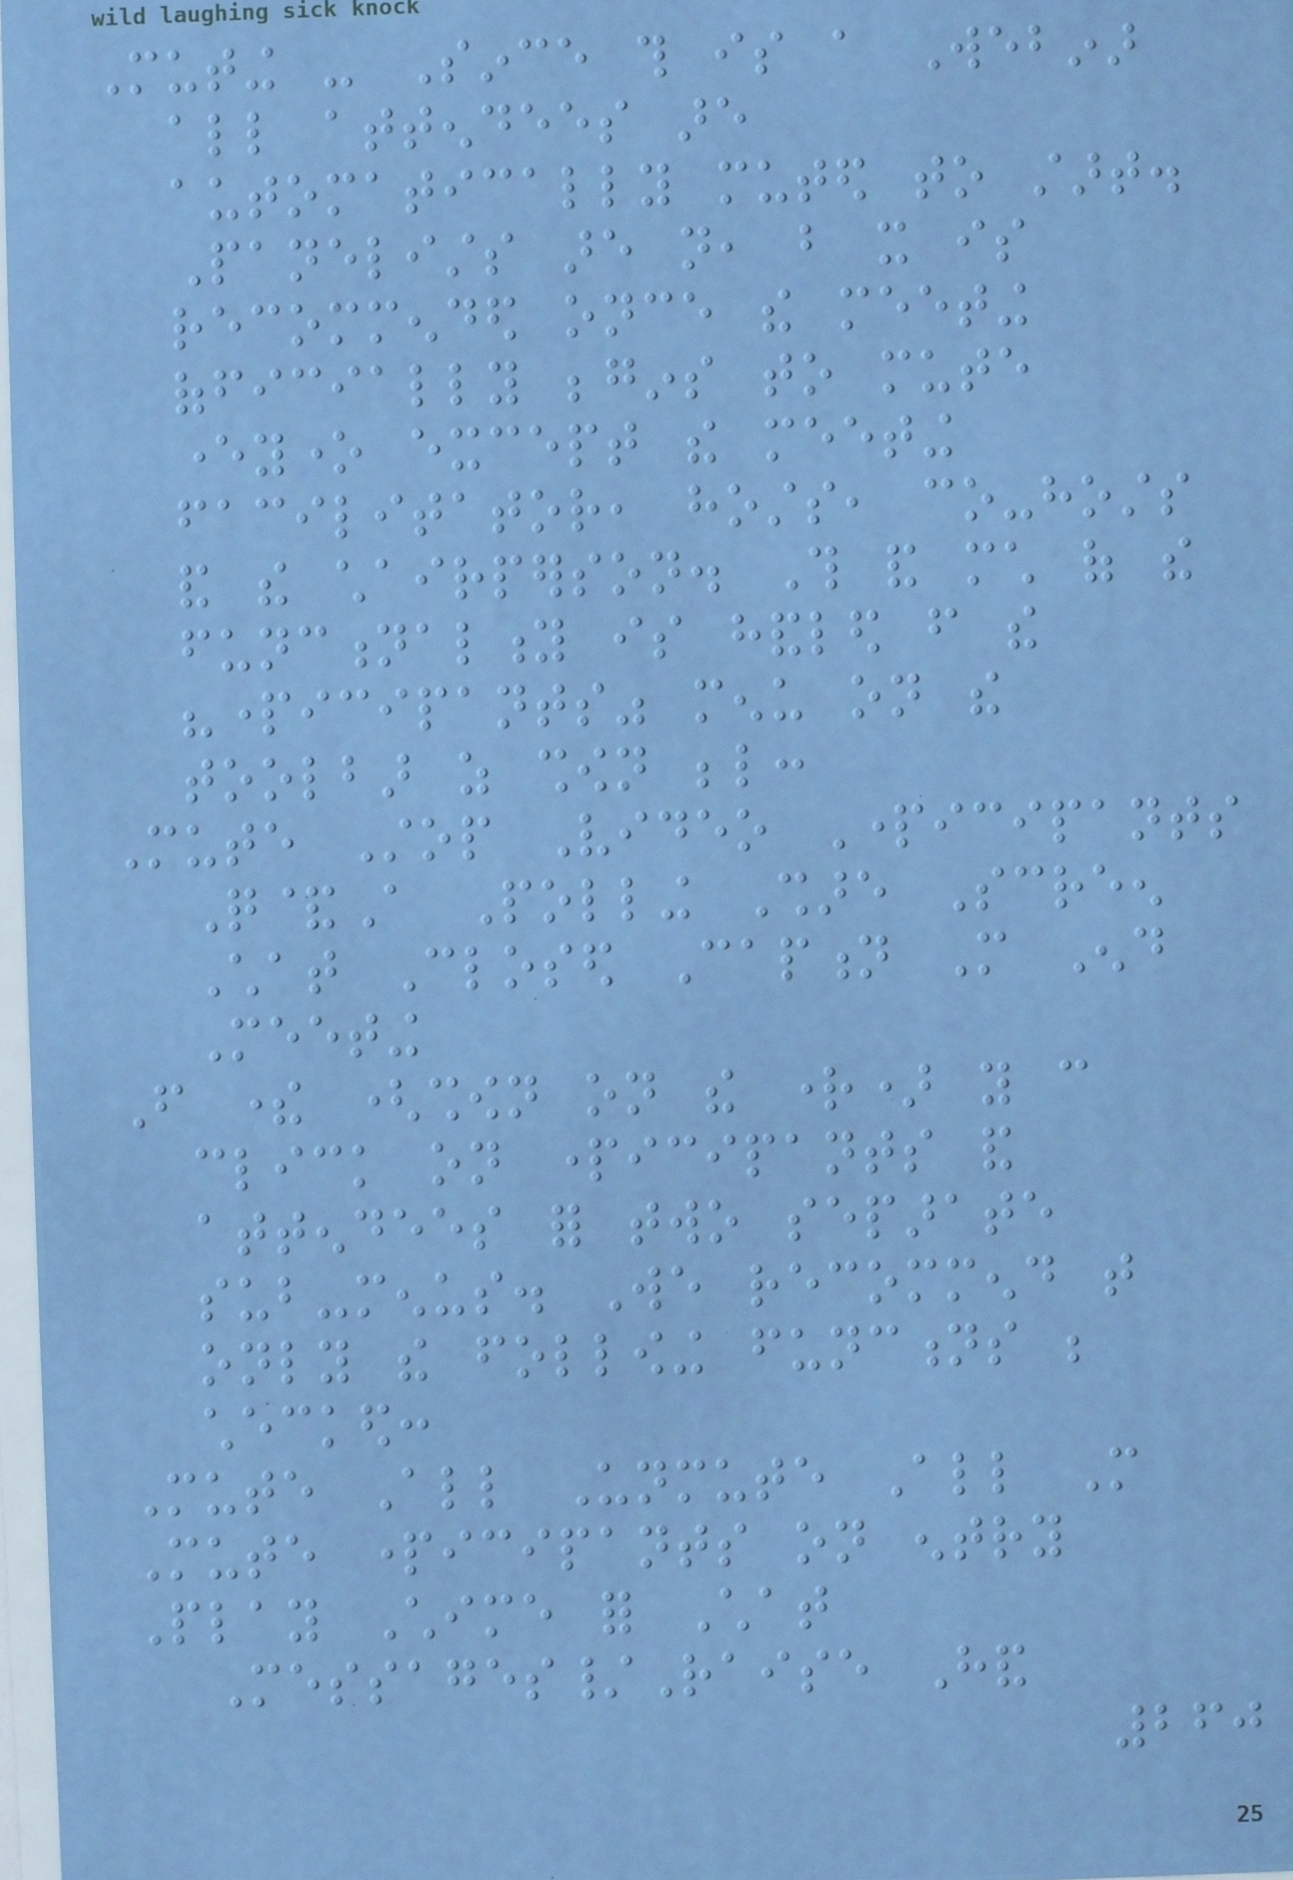Muting - Since this is a Webinar
all attendees are
automatically muted to start.
Panelists are not, but it is
recommended once the meeting
officially begins to mute
everyone except the meeting
facilitator, hosts, co-hosts
and the chairperson. This and much of the
functionality is handled from the
"participants" menu on the
toolbar as shown below:
Mute Stop Video Participants
Q&A Polling Share Screen
Chat Closed Caption More End
Meeting
From there (shown on the right) you can
click on participants and
attendees for two separate
sub-menus. We recommend that
only the following functions be
checked:
Mute All Unmute All More
Mute participants on entry
Play Chime for Chat
Messages/Raise Hand
260
